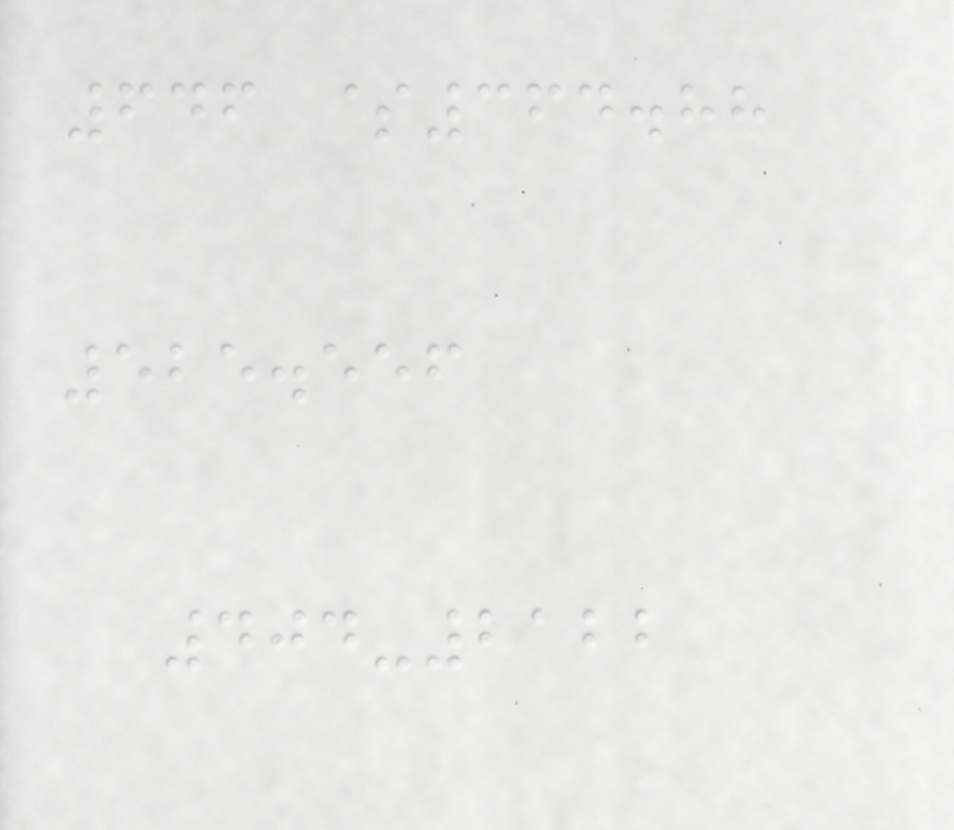646 $364.88
525.556
404-2122
